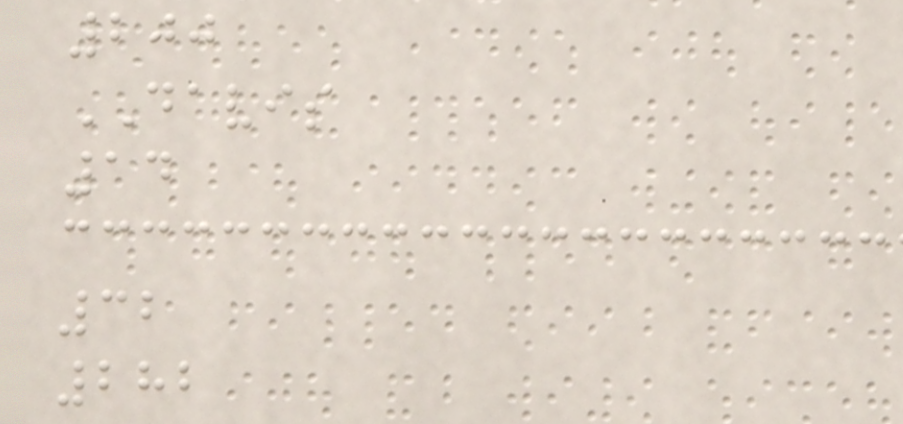200
DAVIS
14
32
282
